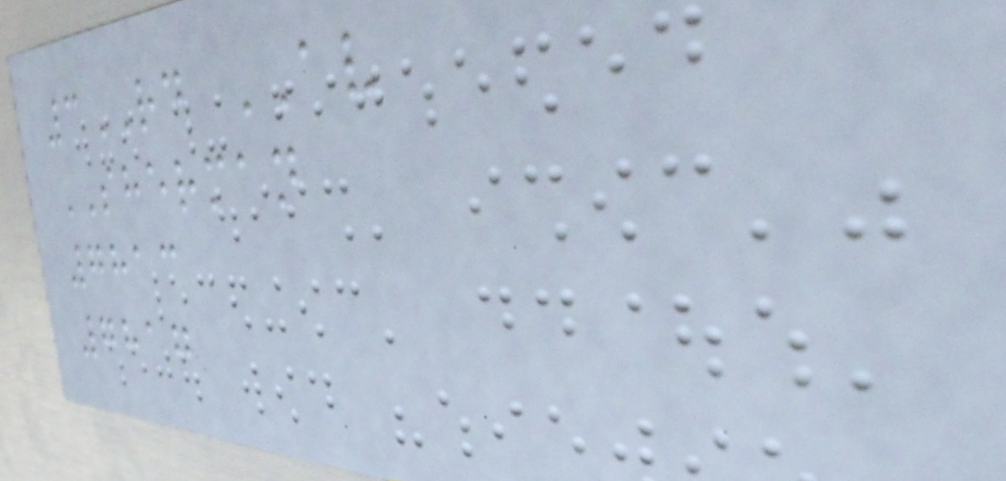3RD AV
SHERMAN
7813
7817
